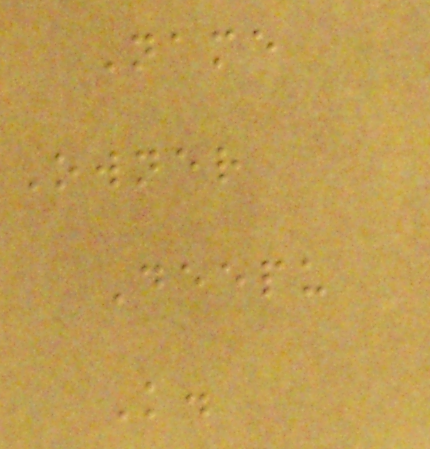Name
Owner
Deepu
K.
